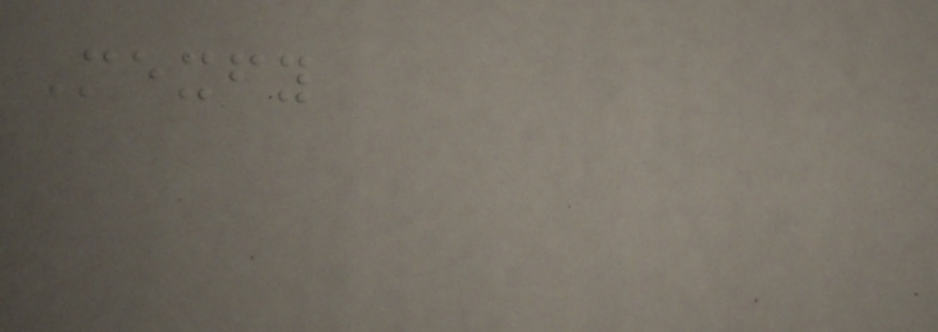Mexfy
